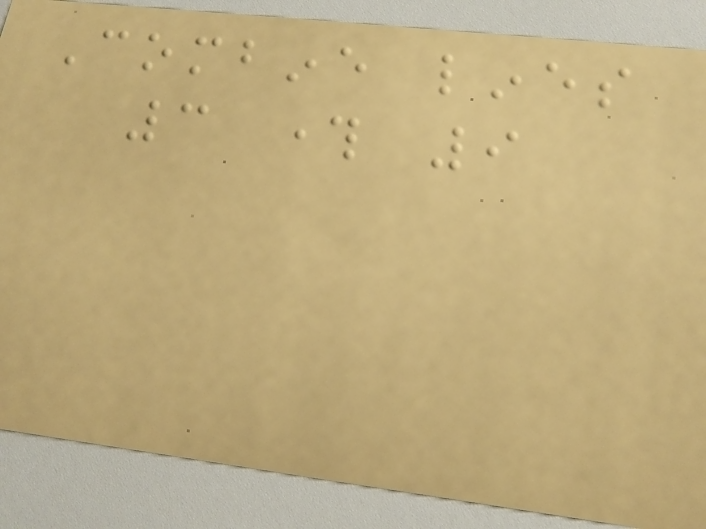Combine lines
3 through 9
